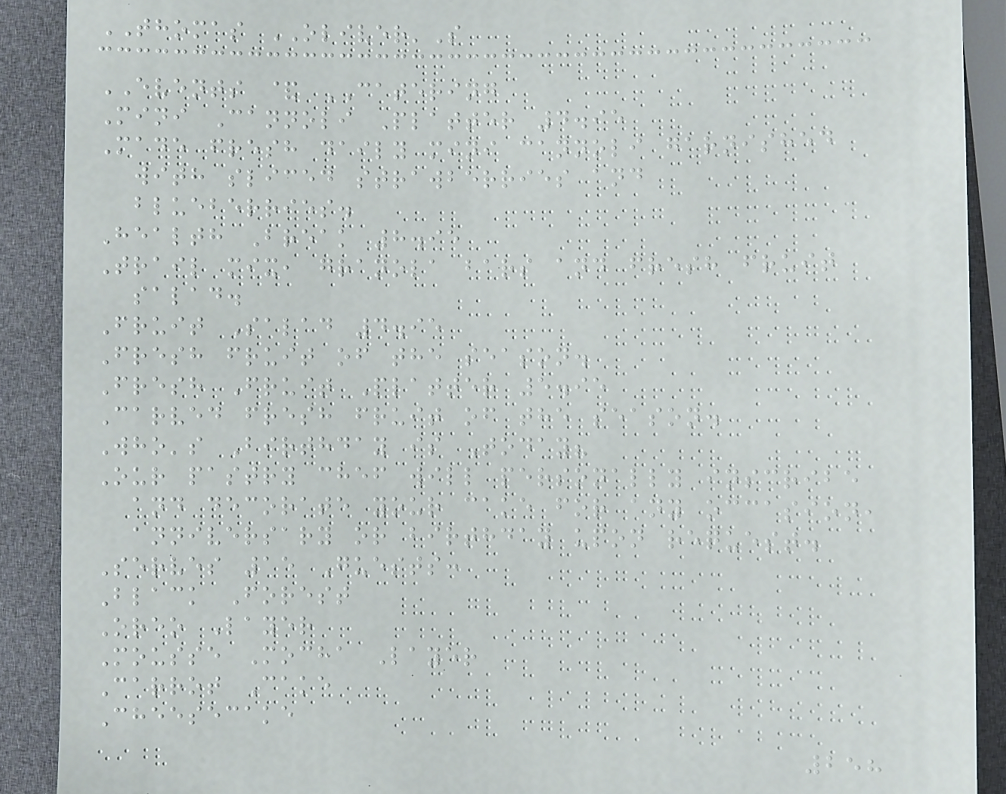THOMAS OLIVER'S
EVENTS & CATERING
Mini Cannoli Platter 4.95
Made fresh daily mini cannoli garnished
with sliced strawberries and
blueberries.
Health Break 8.95
Trail mix, granola bars and fresh fruit
salad.
Fruit Salad 4.95
Fresh fruit of the season.
Fresh Fruit Platter 5.95
Carved fresh fruit of the season.
Who's Birthday is Today?
Our pastry chef will personally inscribe
and decorate your cake for any occasion,
anniversary or birthday upon request.
Serves 15 Guests:
Black Forest
Oreo Layer
Mousse Mocha Layer
Carrot Cake
Cheesecake
258
